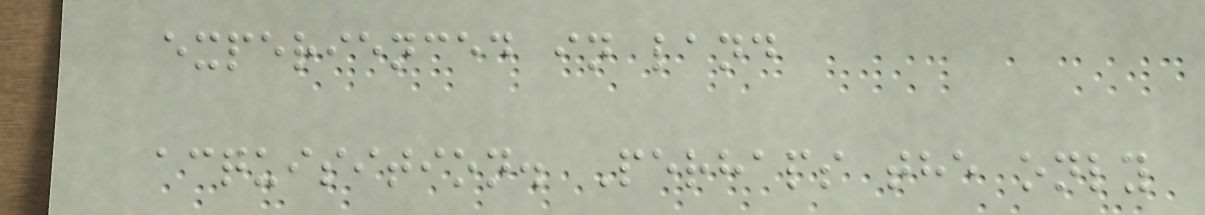experienced in land
acquisition. Perhaps the only
